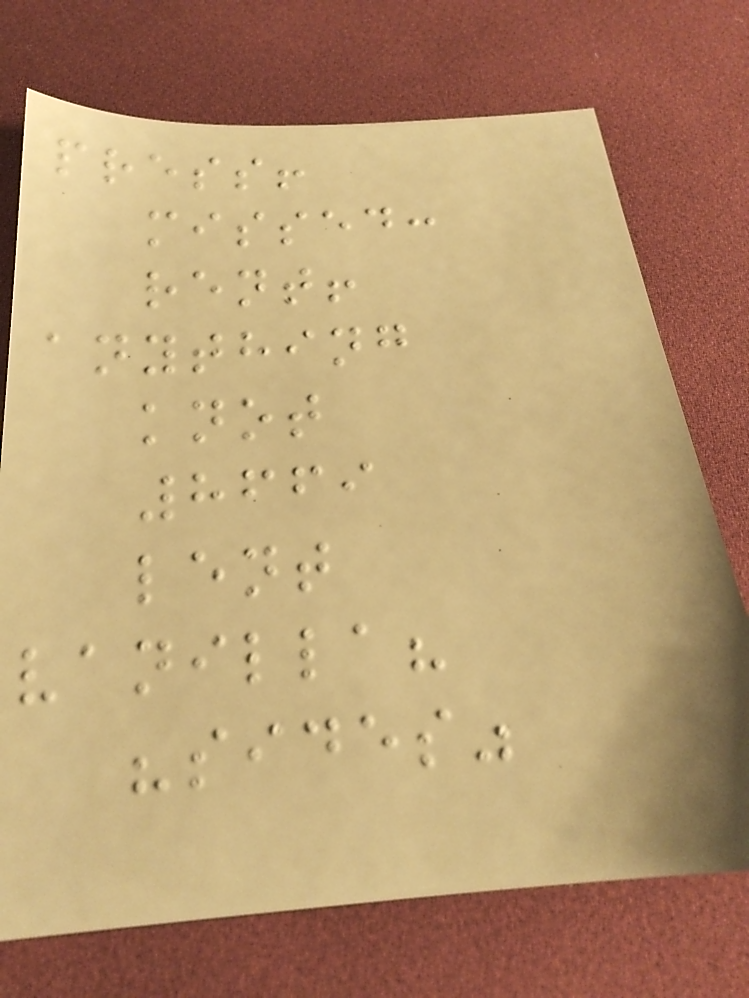press!
missed:
rent!
anything
knot
8669
lent
vanilla?
"sides"
